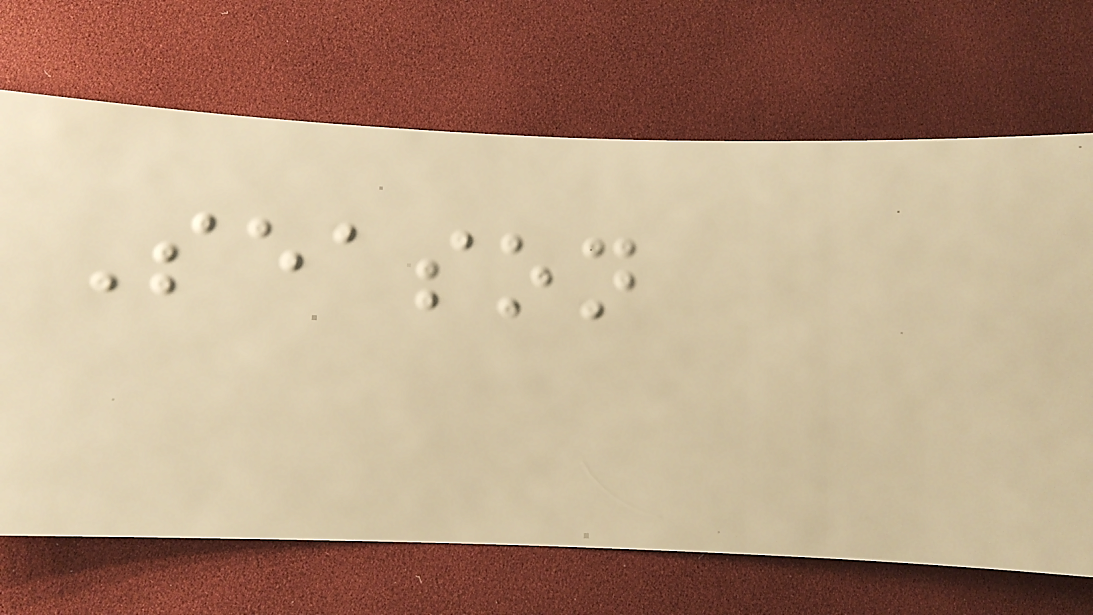Season
